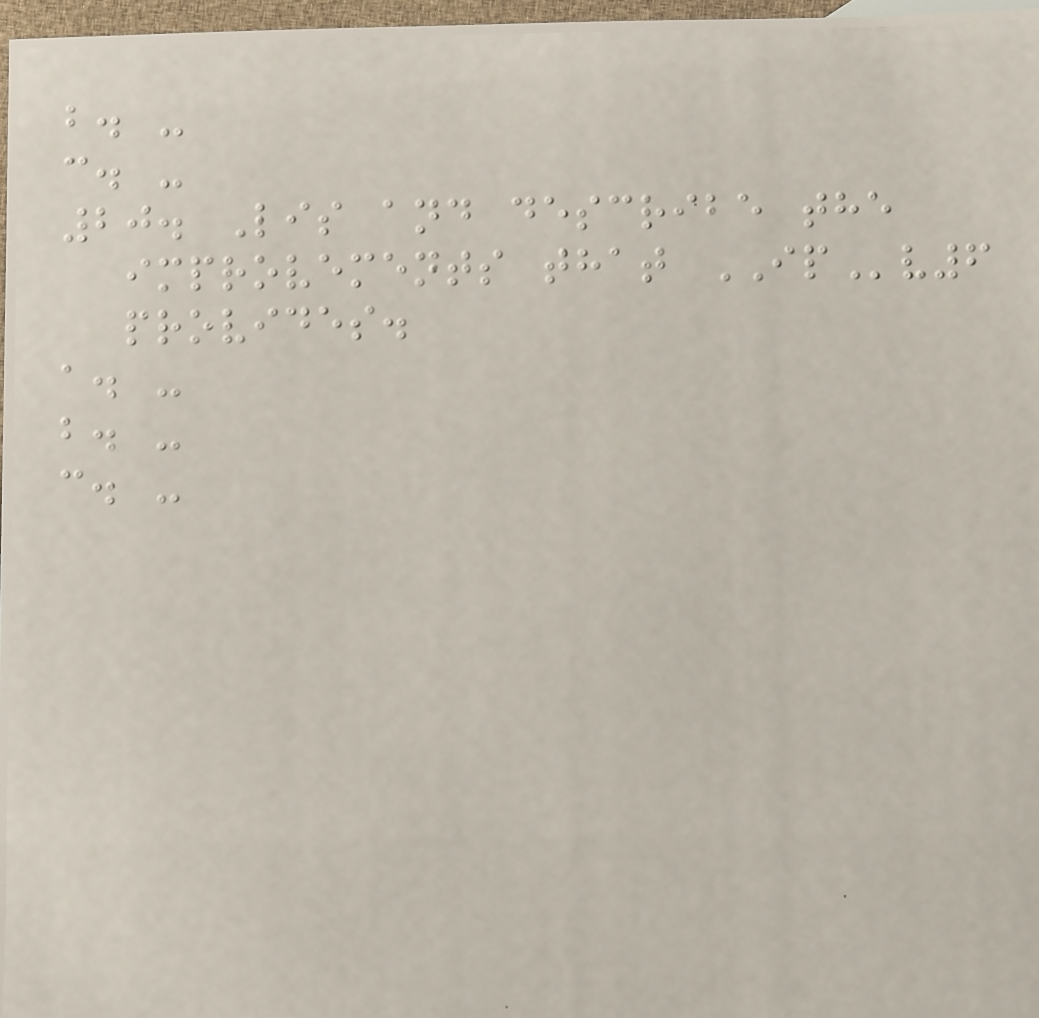b. -
c. -
20. Lis and describe the
improvements that IPv6
provides.
a. -
b. -
c. -
